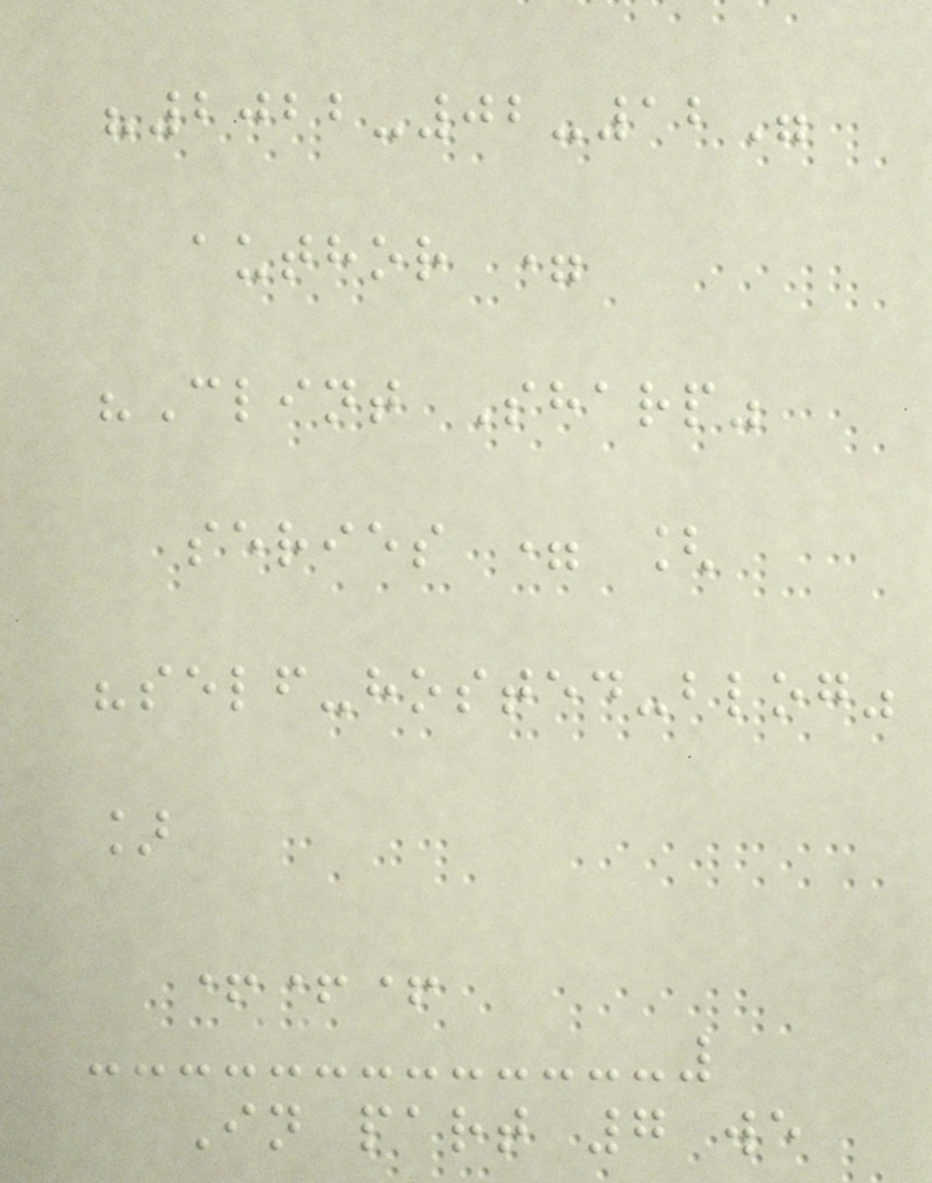"2022-02-12"
author =
"Clint Sharp"
series = [
"self-hosted-blog"
]
+++
In part 7 we
